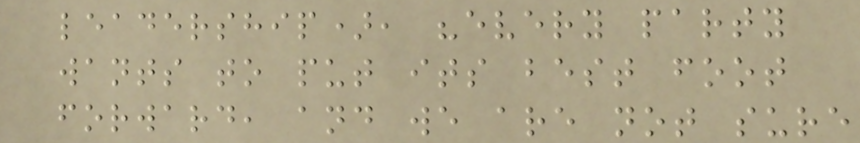leadership), "every party
wants to put its best foot
forward, and we are not sure
